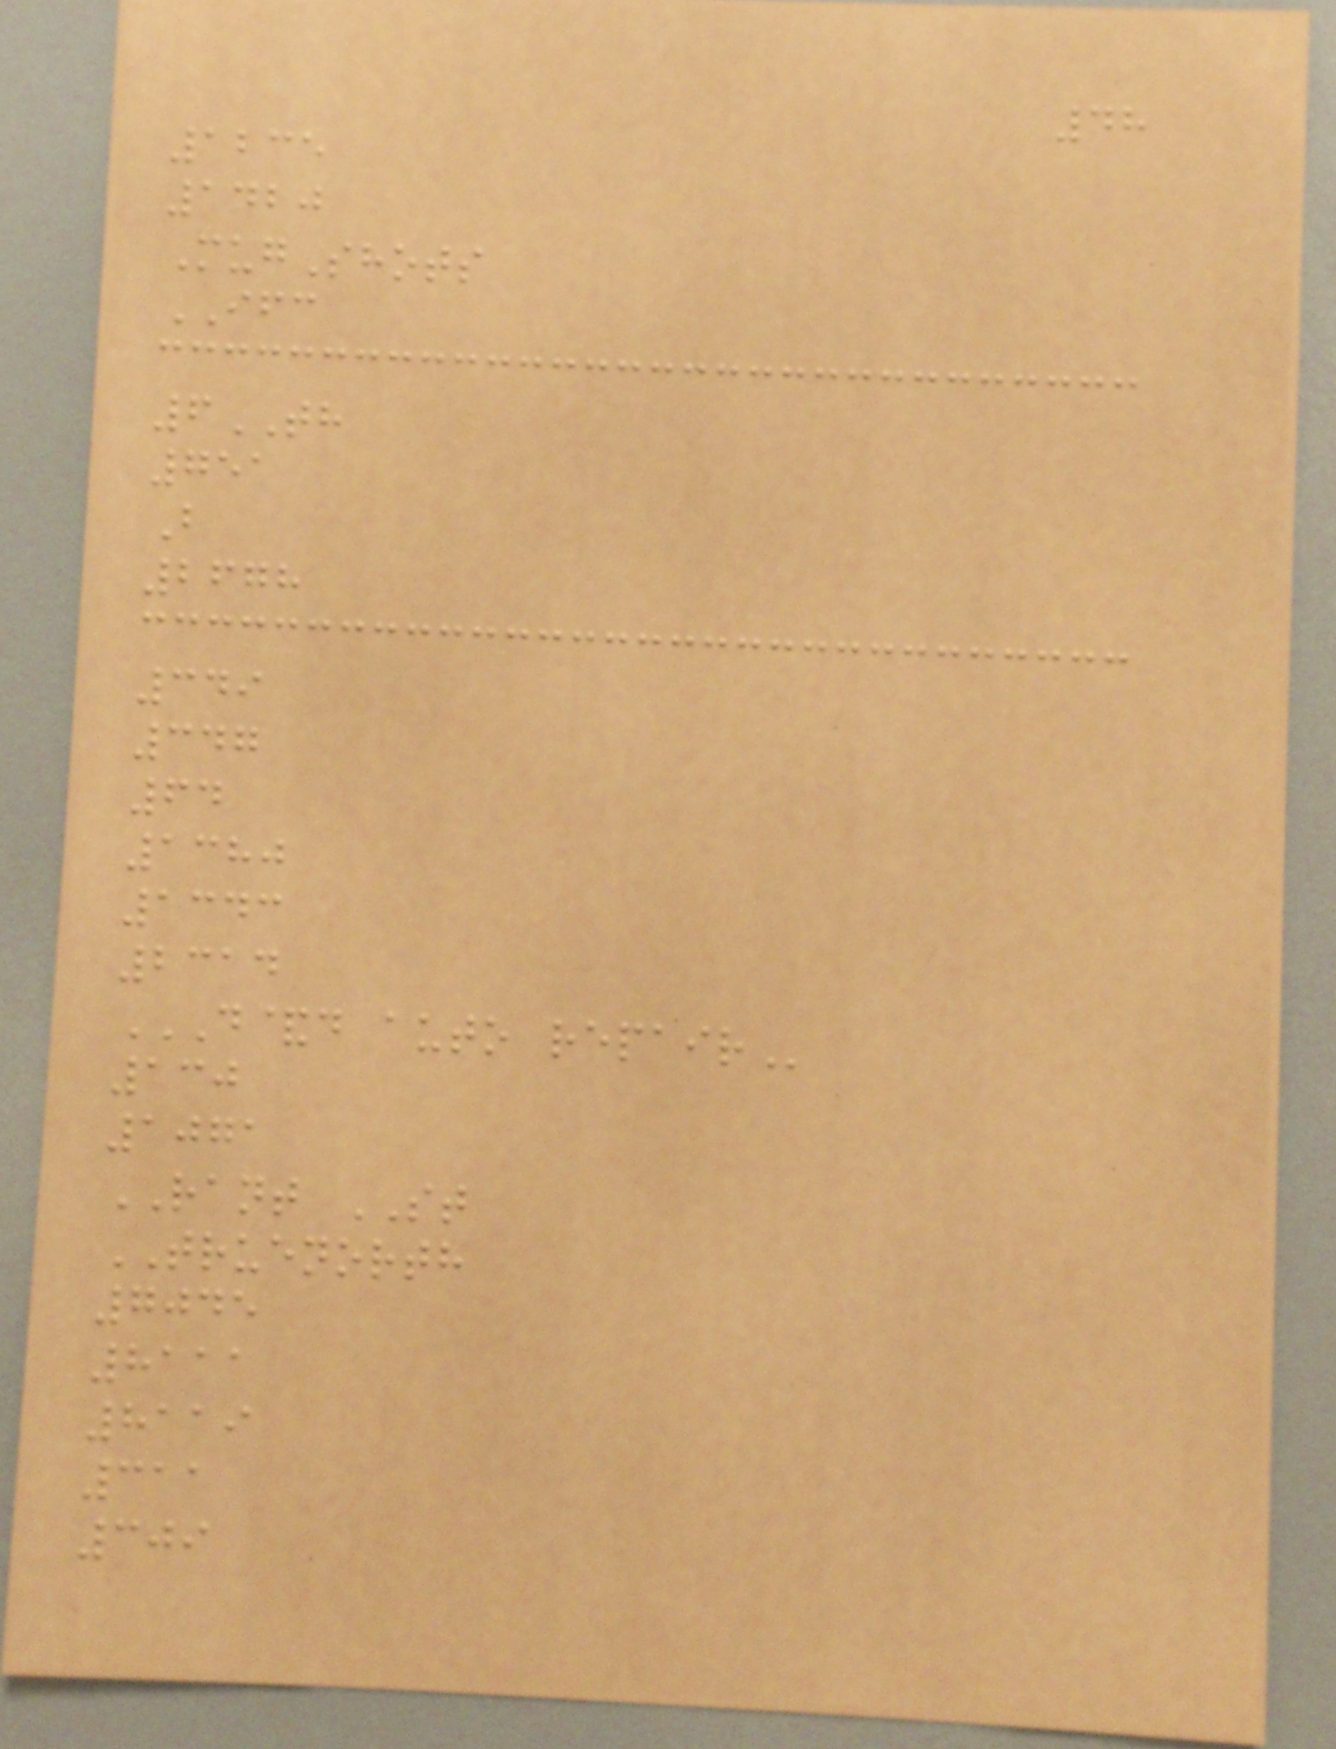48
1235
1420
MugShots
IFC
6TH
751
B
2678
349
347
64
1380
1343
2314
D&D AUTO REPAIR
130
1071
RANT ST
TRUENORTH
7045
8111
8119
311
309
